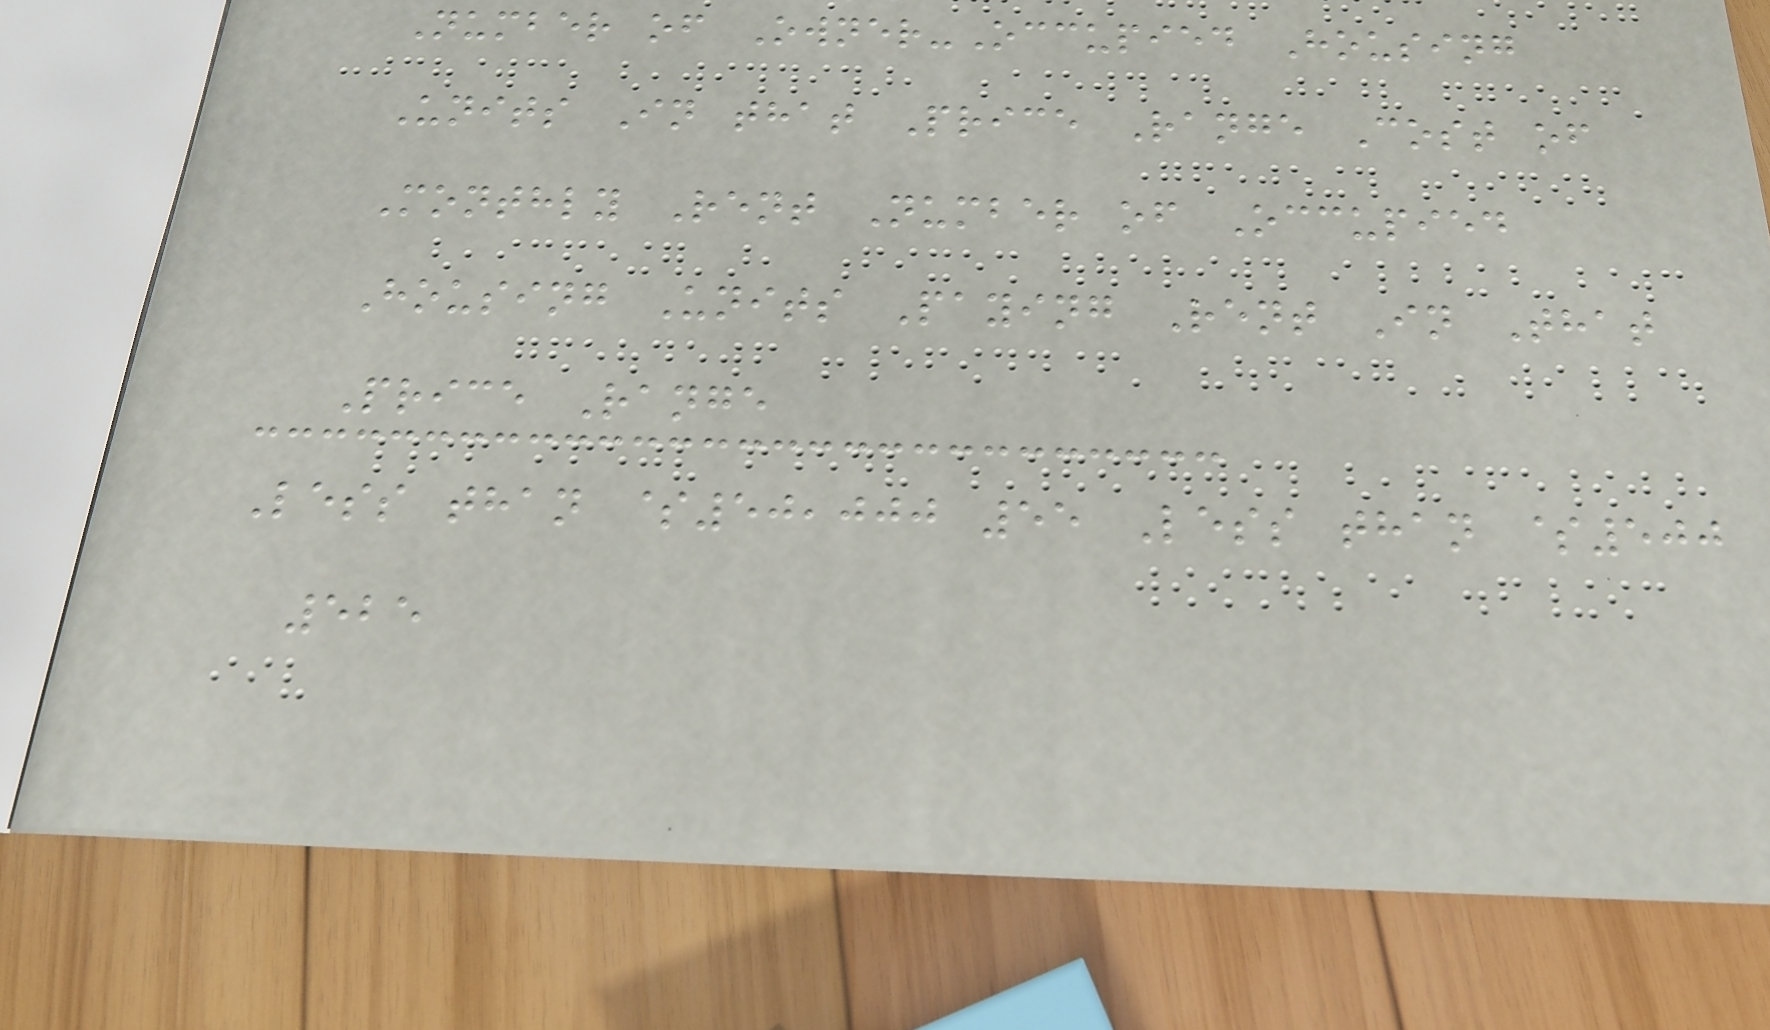Number of Owner-Occupied Housing
Units In that Price Range Cost of
Monthly Rent Number of Occupied
Housing Units Paying Rent In That
Price Range
Less than $50,000 55 Less than $500
525
